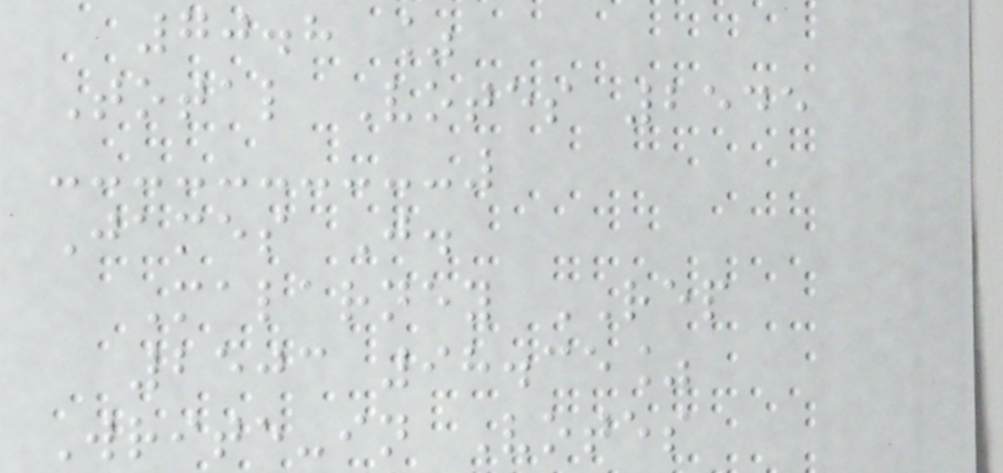70.8 %
Total Votes 2545
James J.
Malarney REP
2503 98.35%
Write-in Votes
